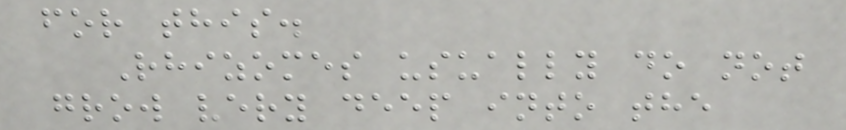for this.
Rhizomes usually do not
grow very deep into the
